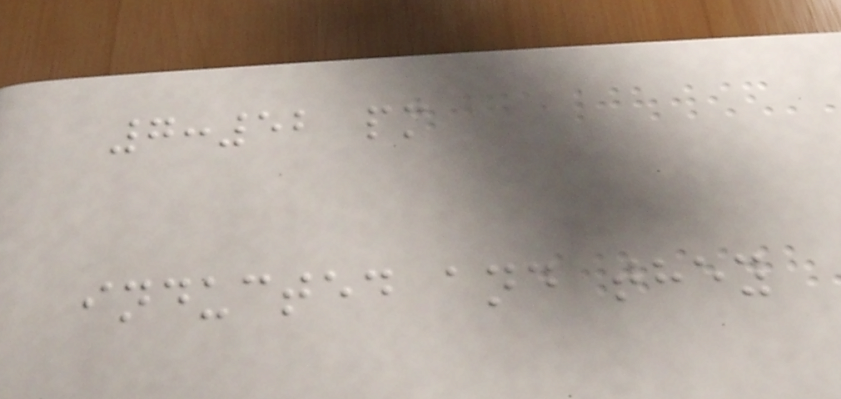7:52 pm
inducted and they
